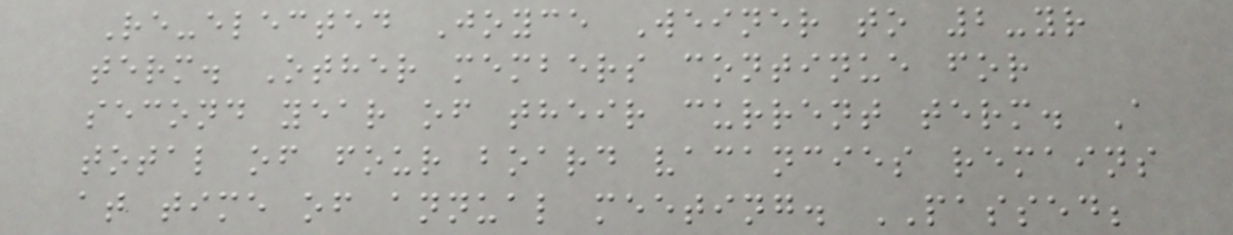Re-elected Joyce Weiner to 2-yr
term. Other members continue for
second year of their current term. A
total of four board vacancies remains
at time of annual meeting. PASSED;
